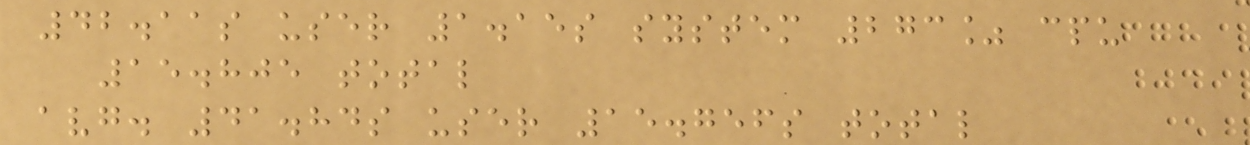42.11s user 1.15s system 273% cpu
15.805 total
avg. 41.84s user 15.756s total
